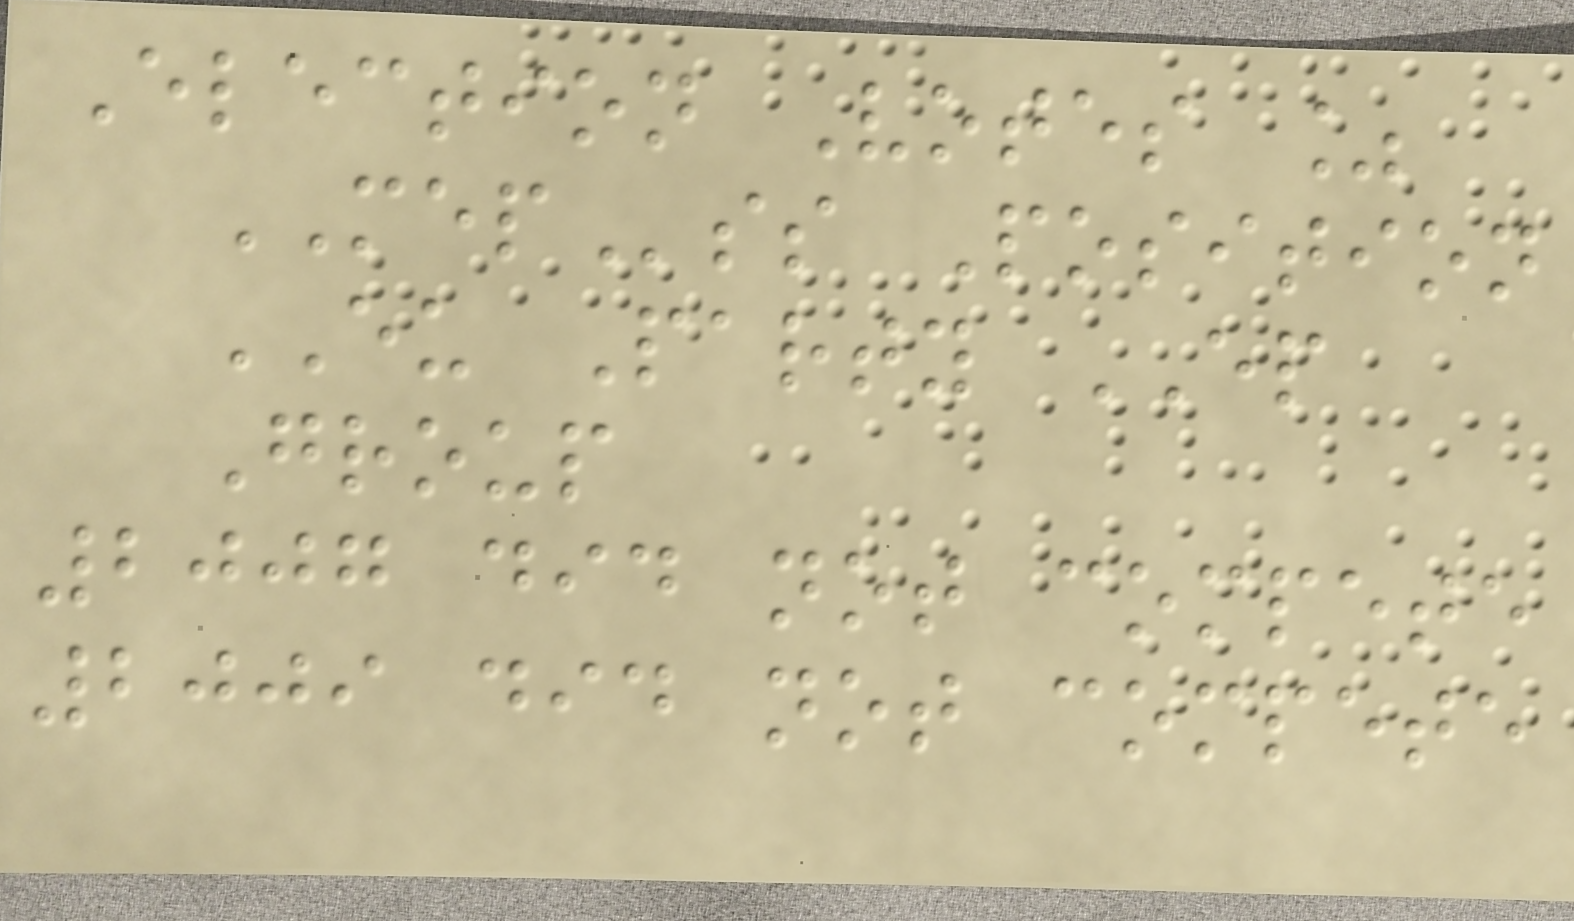Election Votes %
MEPss Position
EU Party EP
Group
2007 did not compete
2009 did not compete
